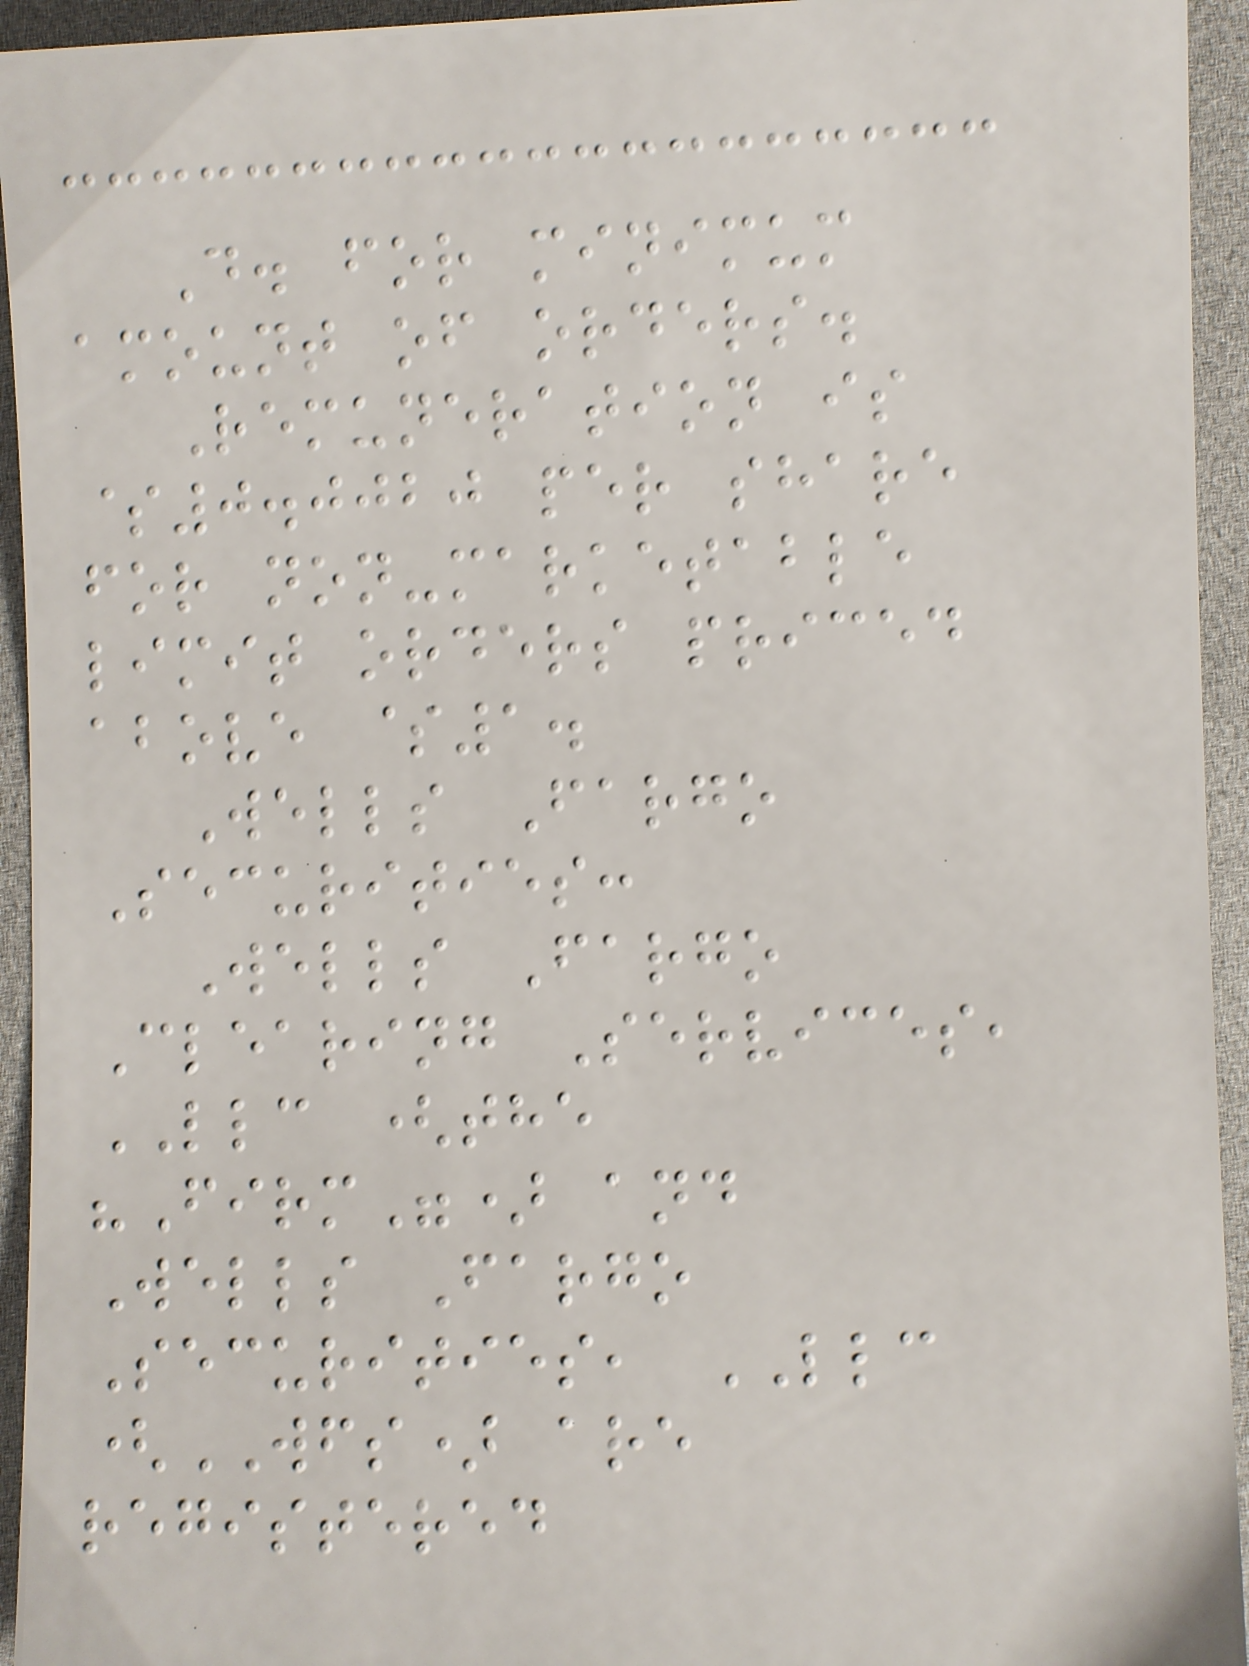D. for minimum
amount of orders.
Remuneration is
$0.0020 per share
for non-marketable
limit orders priced
above $1.
Wells Fargo
Securities:
Wells Fargo
Clearing Services,
LLC (the
"Firm") and
Wells Fargo
Securities, LLC
(WFS) are
registered
